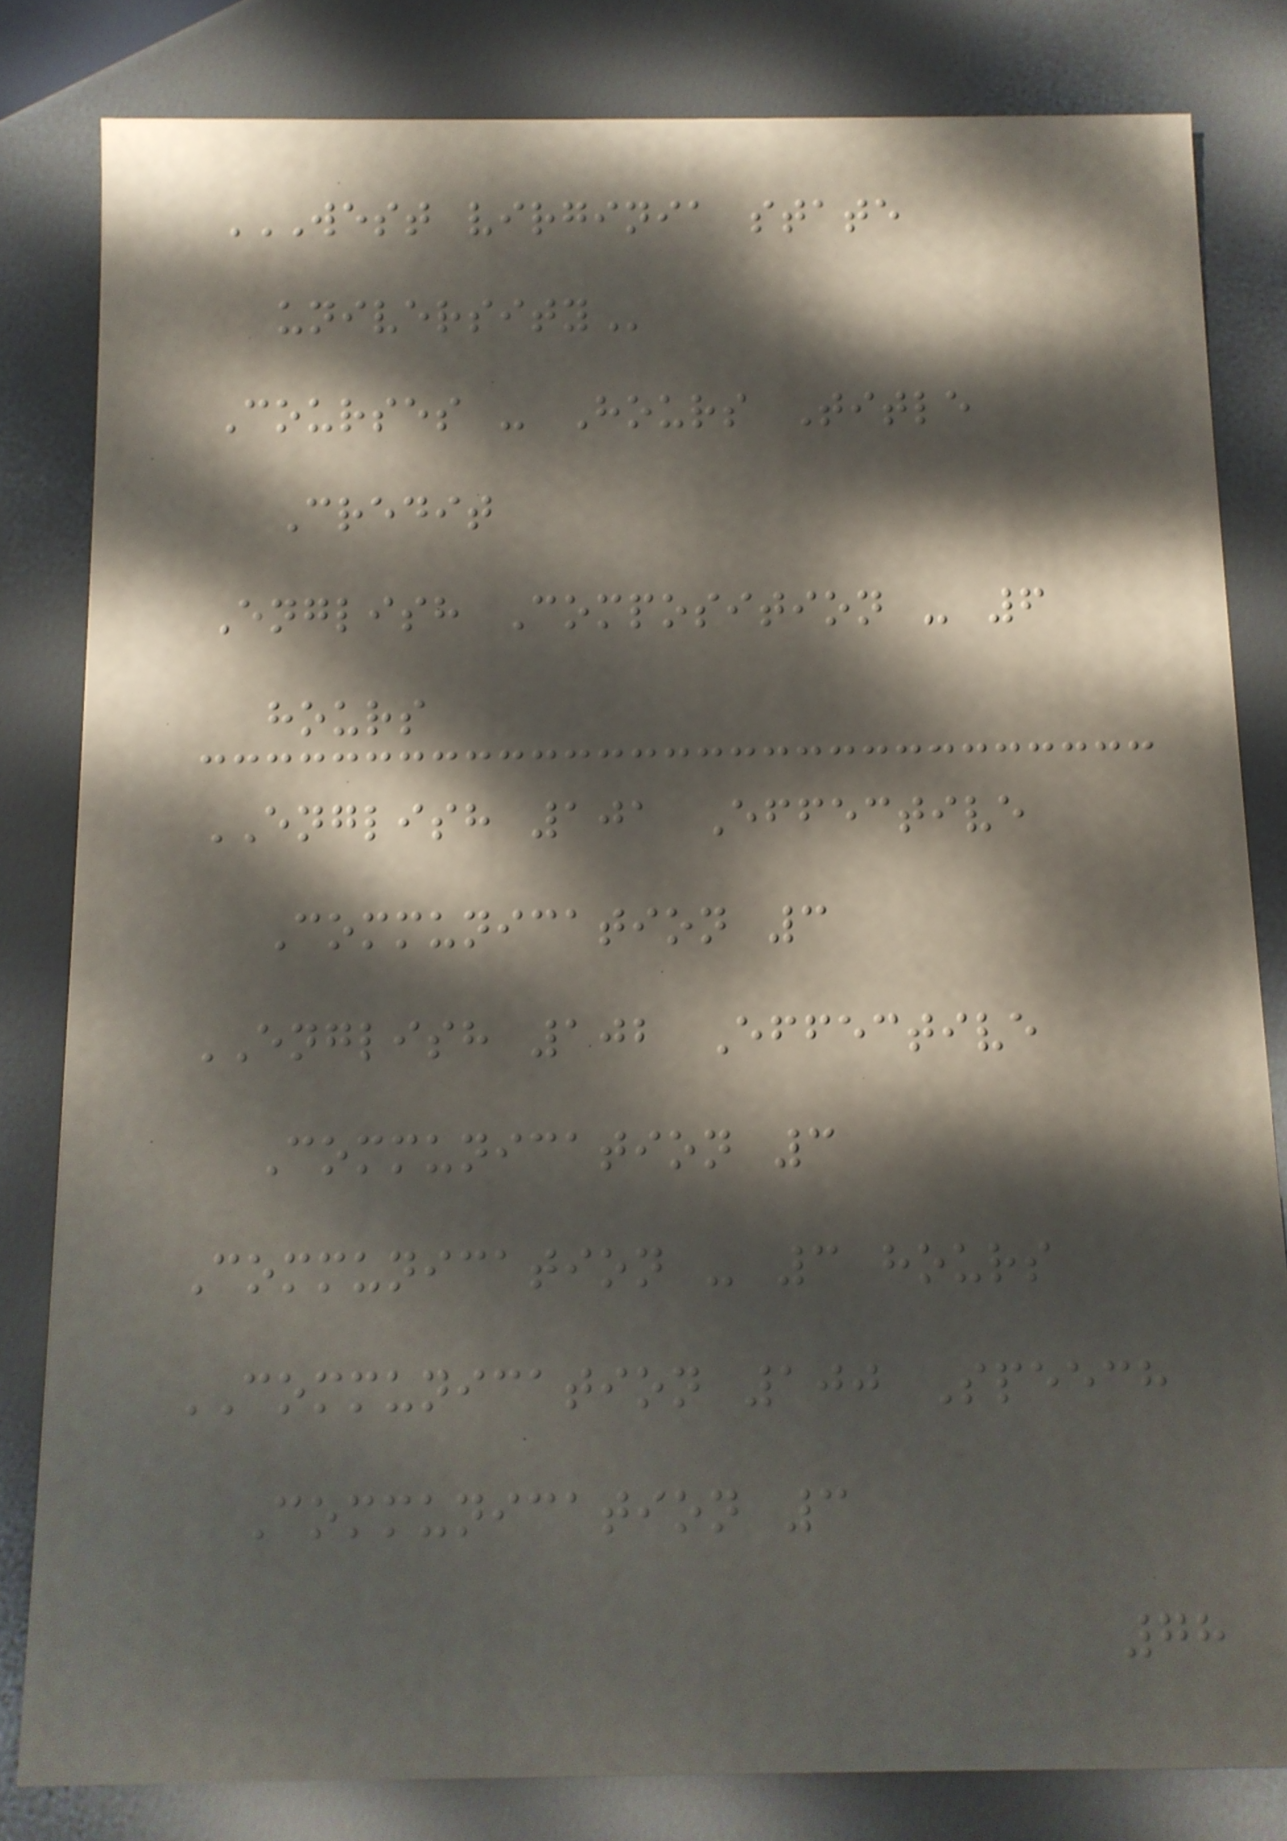WEST VIRGINIA STATE
UNIVERSITY
Courses - Hours Title
Credit
English Composition - 6
hours
ENGLISH 101 Effective
Communication 3
ENGLISH 102 Effective
Communication 3
Communication - 3 hours
COMMUNICATION 100 Speech
Communication 3
78
